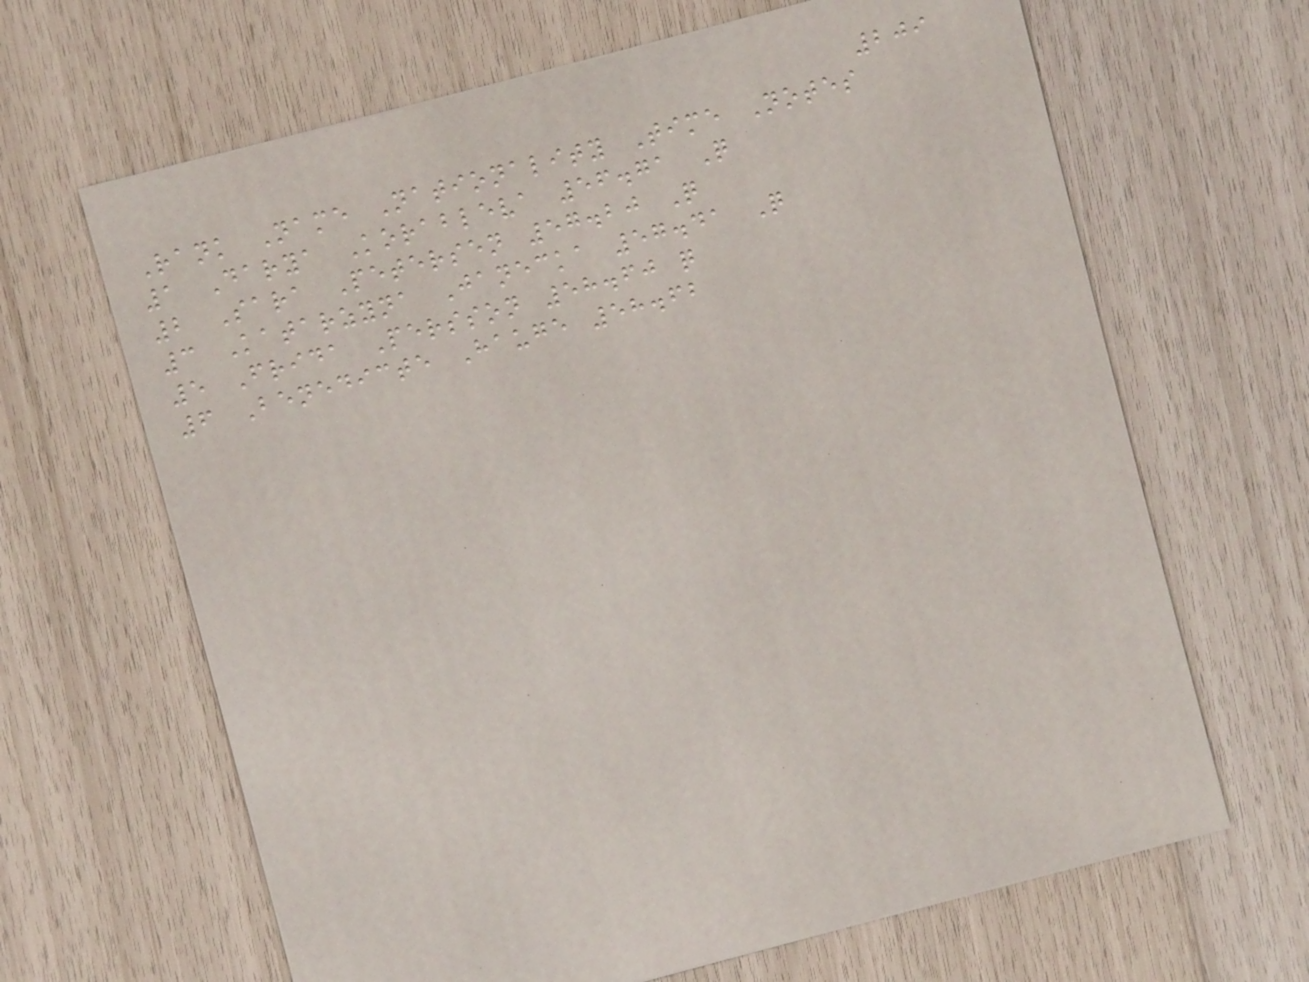209
Rank Name Nationality Time Notes
1 Darya Korableva 56.71 Q
2 Sara Petersen 57.20 Q
3 Katarzyna Janecka 57.41 Q
5 Frida Persson 58.60 q
6 Benedicte Hauge 58.62
